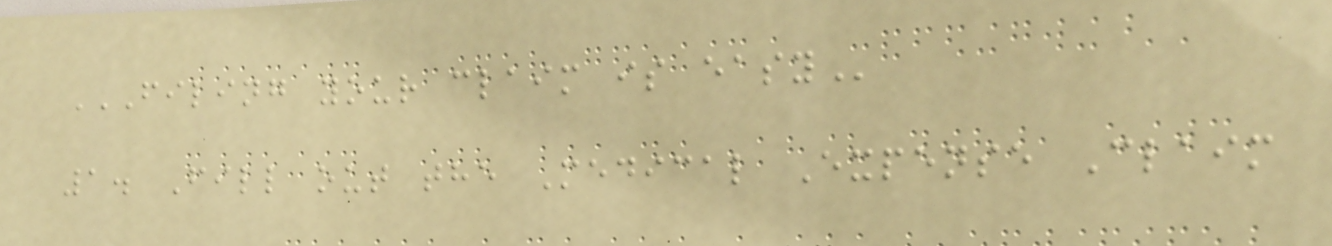FILING YOUR CLAIM IS EASY
1. Fill out the Medical Expense Claim
